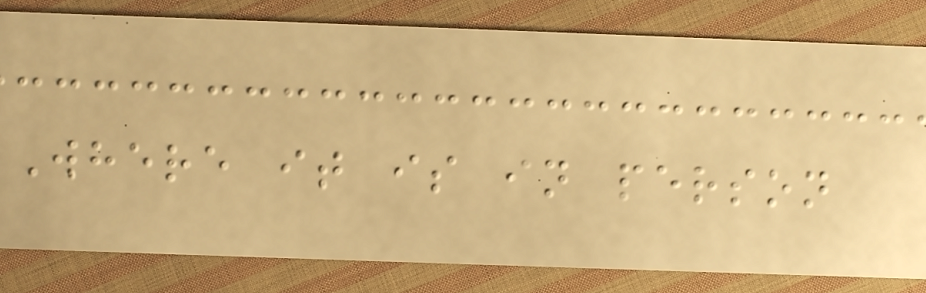Where it is in person
